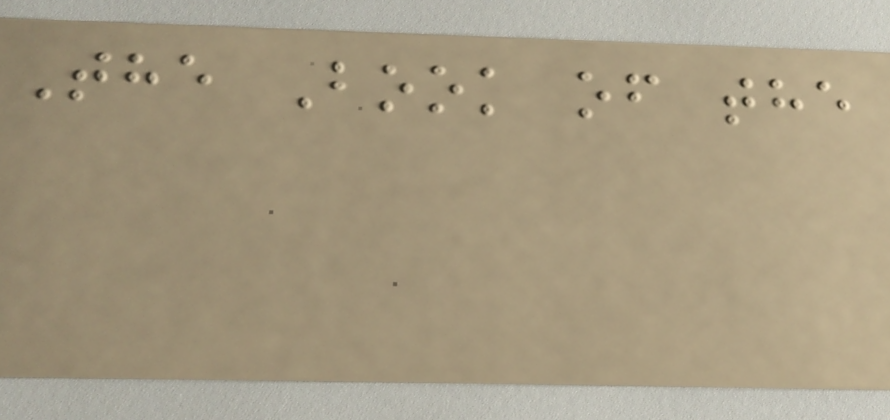The Book of the
